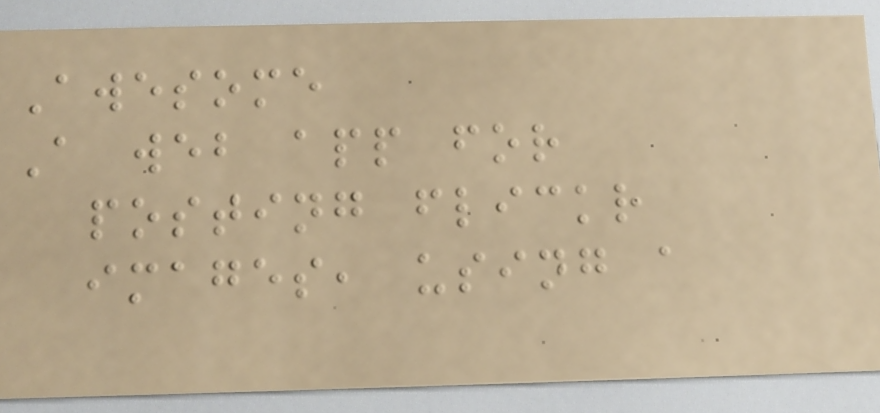Awesome
A web app for
posting flickr
images, using a
